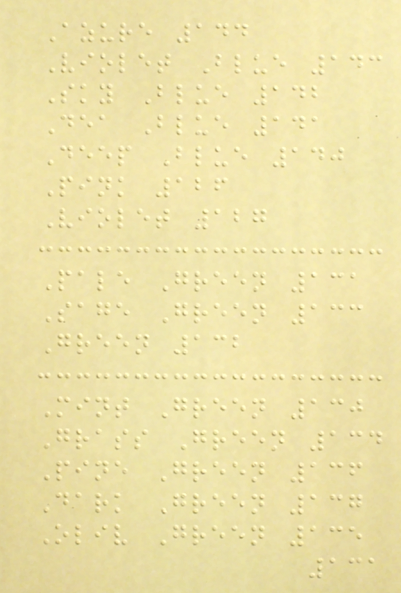Azure 144
Violet Blue 143
Sky Blue 142
Dea Blue 141
Deep Blue 140
Pink 126
Violet 127
Pale Green 131
Sage Green 133
Green 132
Mint Green 130
Grass Green 134
Pine Green 136
Dark Green 137
Oliv Green 135
131
